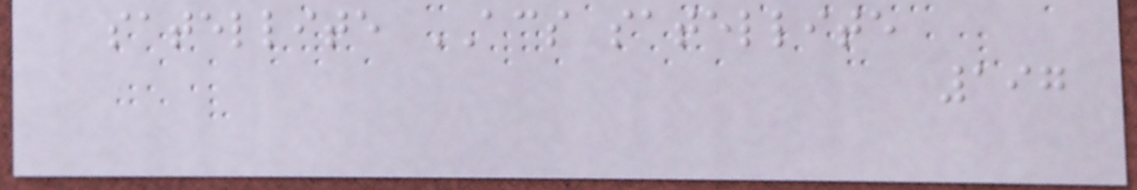satellite ACS satellite
197
